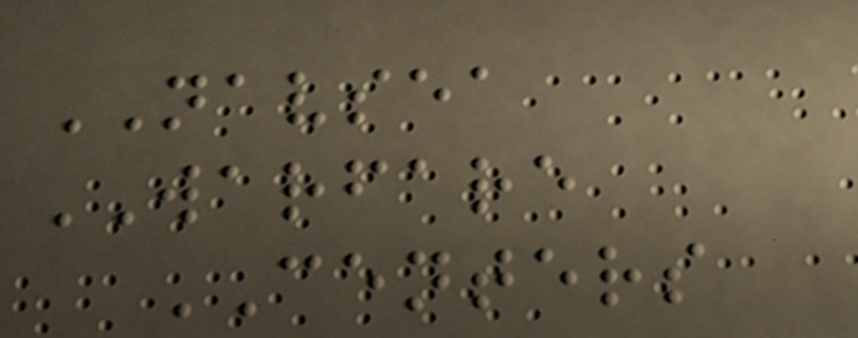NAVSEA
WARFARE
CENTERS
